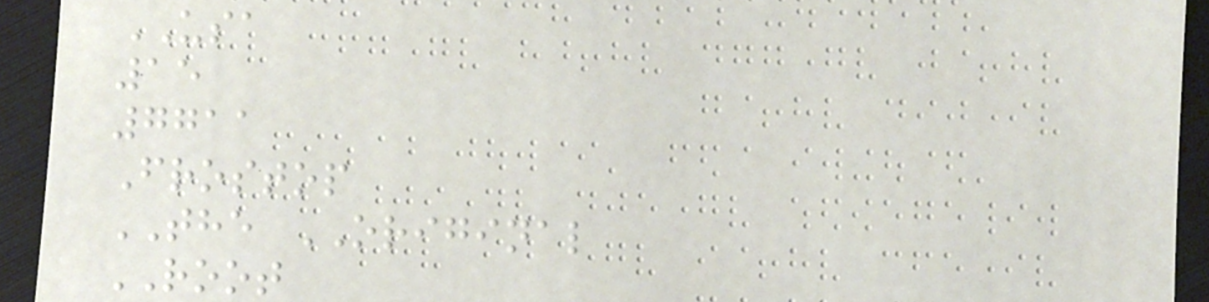USA
15
7711
Frostop
THE ORIGINAL
ROOT
